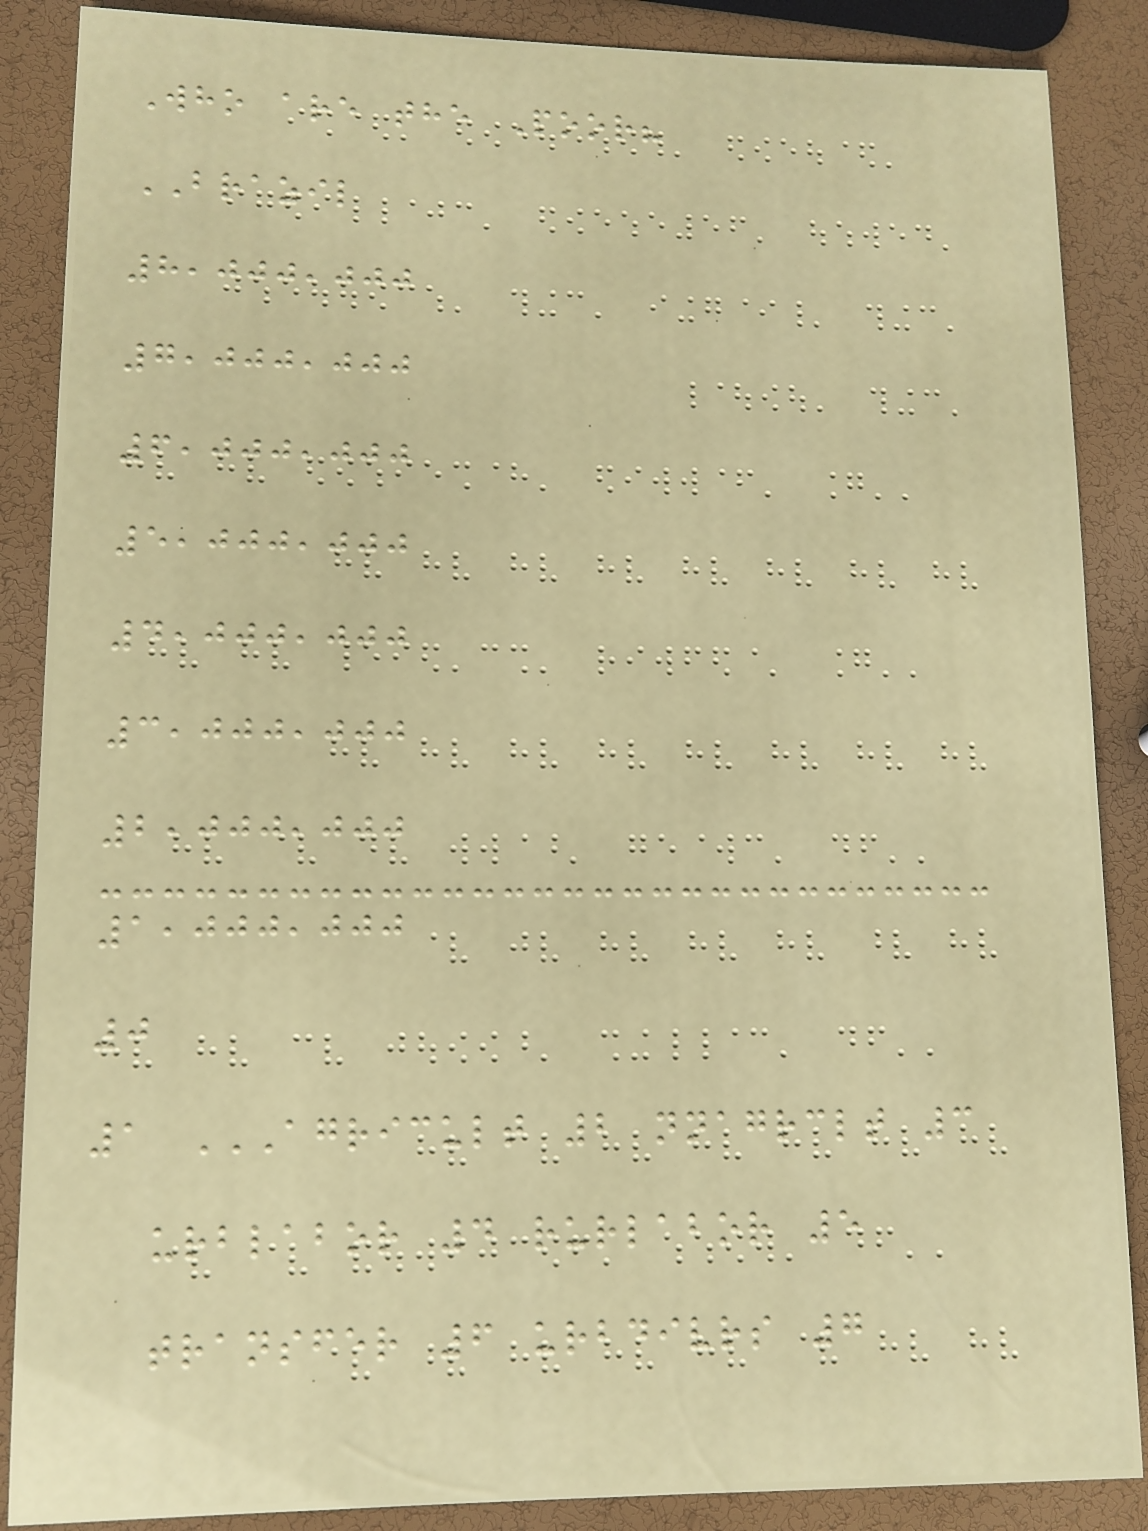Who are the Poor?
BRAZIL
8,000,000
7,000,000
6,000,000
5,000,000
4,000,000
3,000,000
2,000,000
1,000,000
0
1 AGRICULT 2 NNAGRCLT 3
URBLABOR 4 RURLABOR 5
TRANSFER 6 URBDIVRS 7
